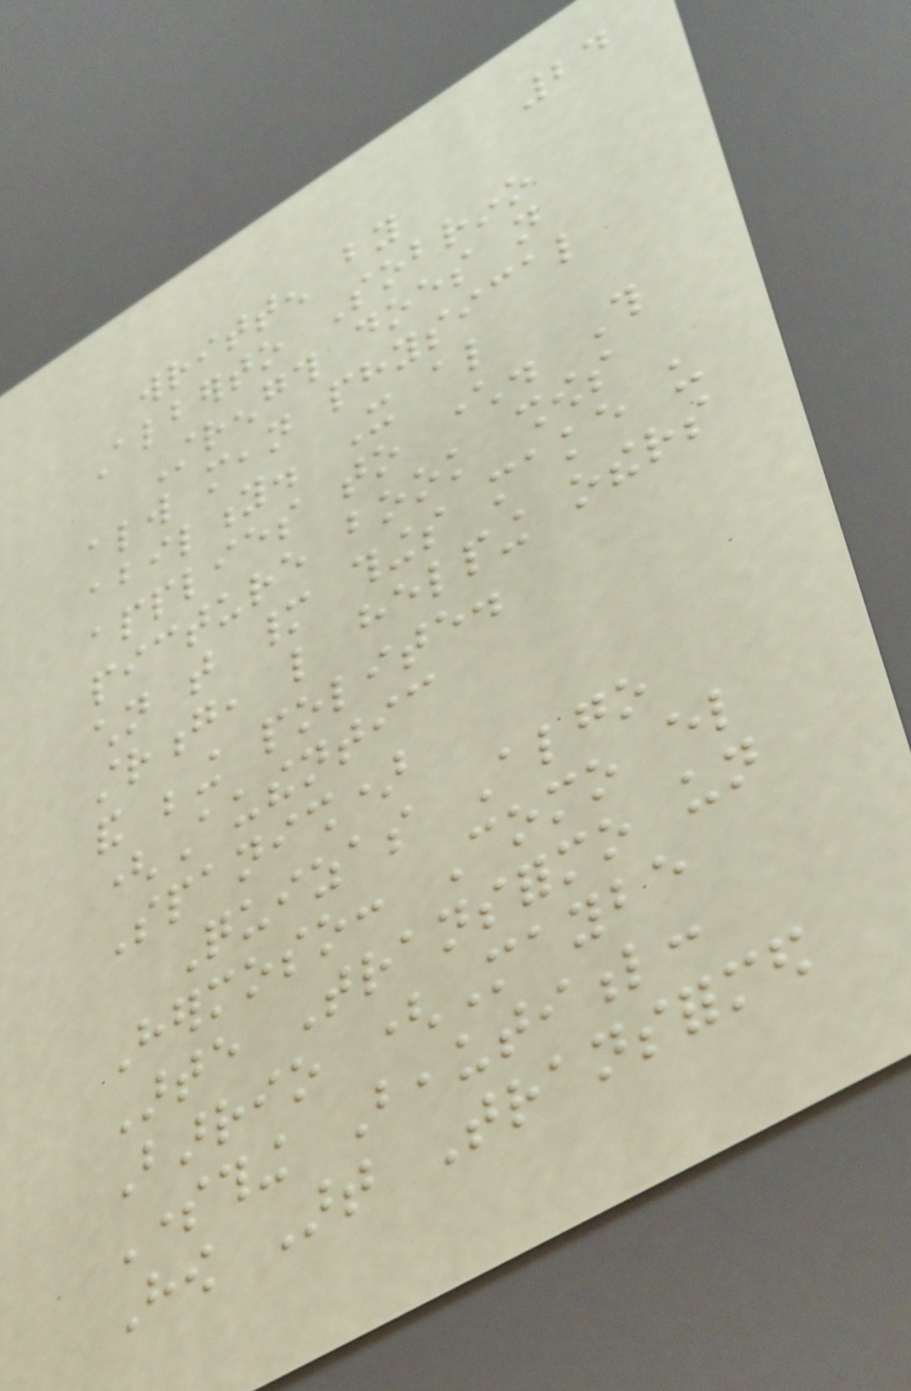24
written by
Alberto Sobrino
Strength does not
always mean physical
ability. It also
applies to character. This
picture book shows
children that many things make us
strong, like helping others
and being polite.
(Authentic
Spanish)
Quizas Algo
Hermoso: Como el
Arte Transformo un
Barrio (Maybe
Something Beautiful:
How Art Transformed
